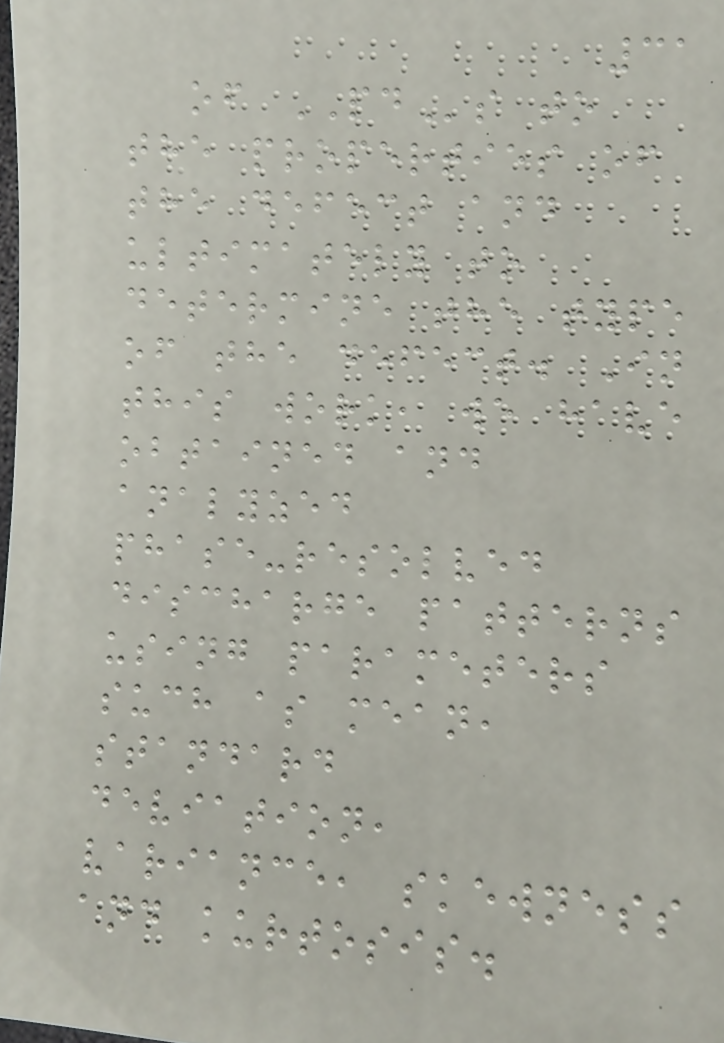31
of PDs to
the properties of
the defect and
ultimately to
determine the type
of the defect. In
this work, we have
obtained and
analyzed
phase-resolved
discharge patterns
using parameters
such as mean,
standard
deviation,
variance, skewness
and kurtosis.
